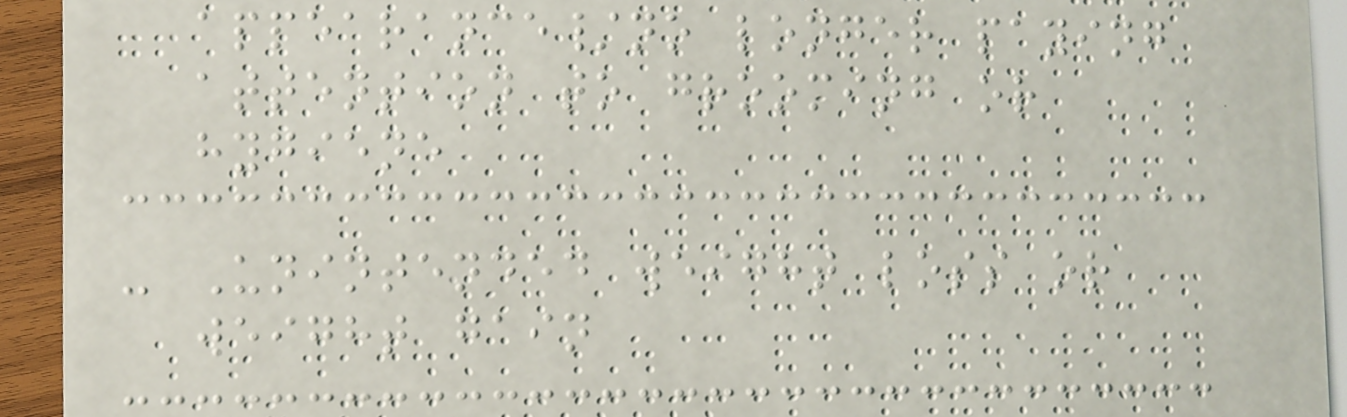appearance/no longer paying
attention to grooming or
hygiene
- Unintended weight loss or
weight gain
